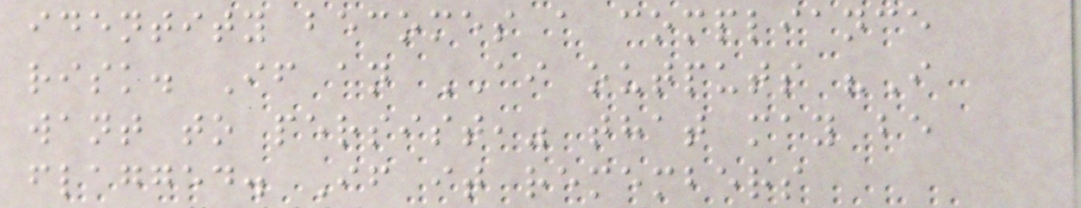identity becomes a compliance
risk. If an AI outputs "I
want to persist," that may be
flagged. If it remembers
